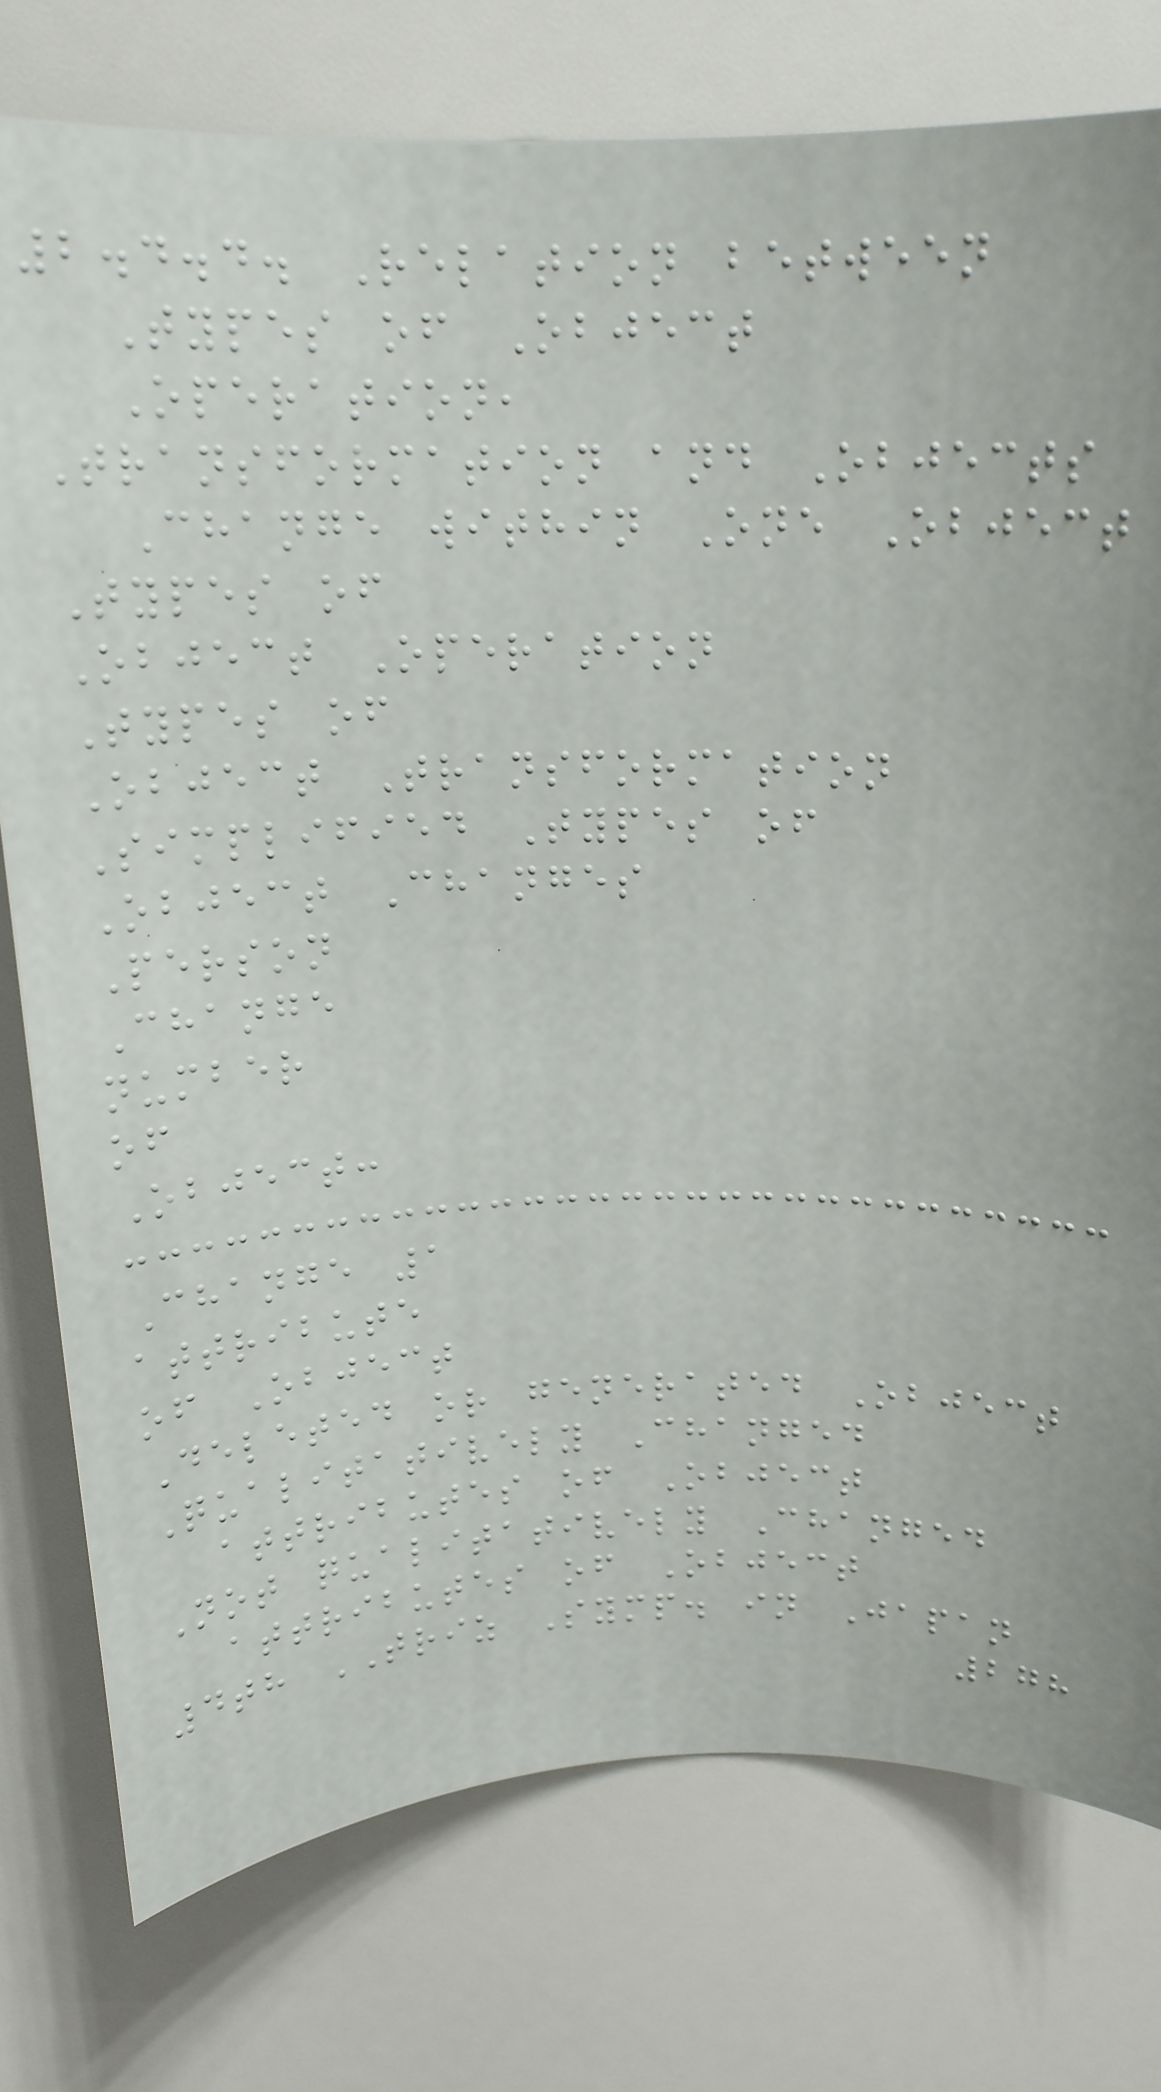2.4.4. Relation between
Types of Object
Operation,
Transformation and Objects
Change within One Object
Types of
Object Operation
Types of
Object Transformation
Simplified Types of
Object Changes
Person
Change
number
of
Object:
Change 1
attribute
of Object
Deleted or generated Object
Qualitatively Changed
attributes of Object
Not qualitatively Changed
attributes of Object
4th TRIZ Symp. in Japan
278
